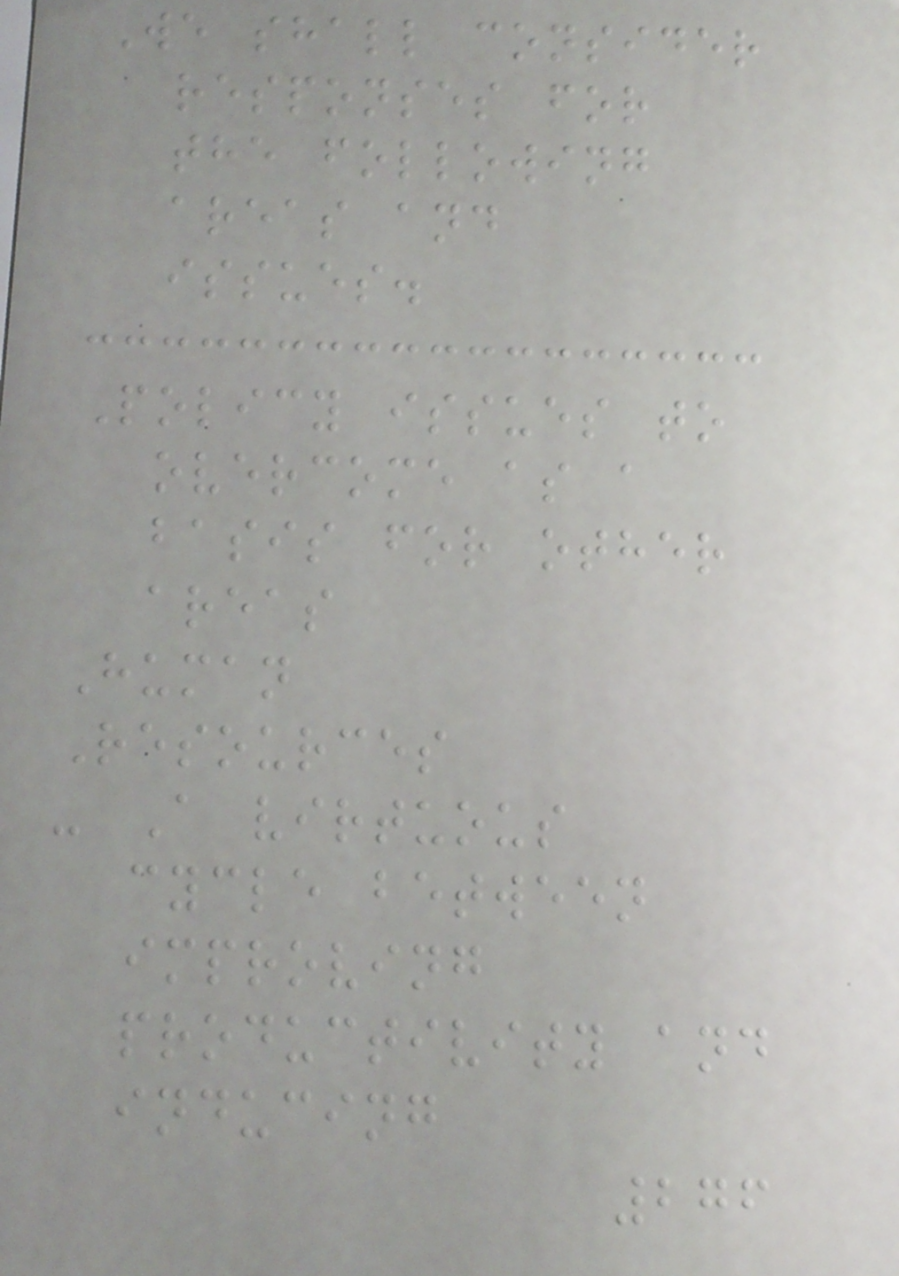We shall consider
responses for
the following
areas and
issues.
Policy issues to
overcome as a
basis for other
areas
Human
Resources
- A virtuous
cycle between
improving
productivity and
inducing
276
